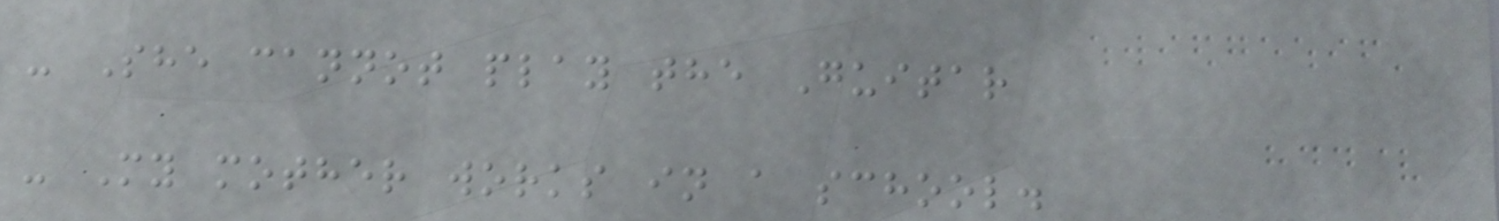- She cannot play the Guitar
- My mother works in a school.
